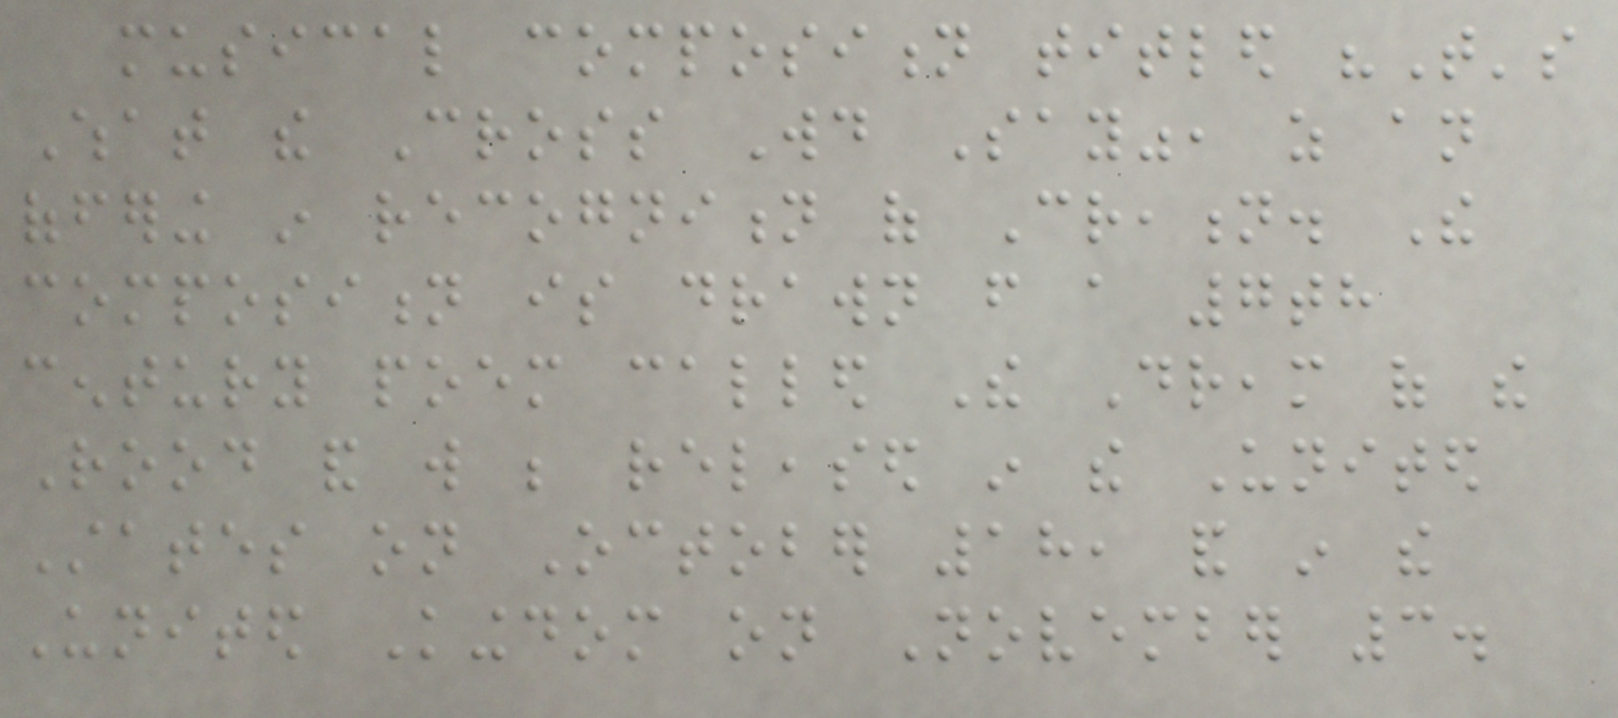musical composition titled "That's
What the Cross Would Say", as an
offering in recognition of Creation. The
composition is drawn from a 7th
century poem called The Dream of the
Rood and will be released in the United
States on October 18, and in the
United Kingdom on November 3.
